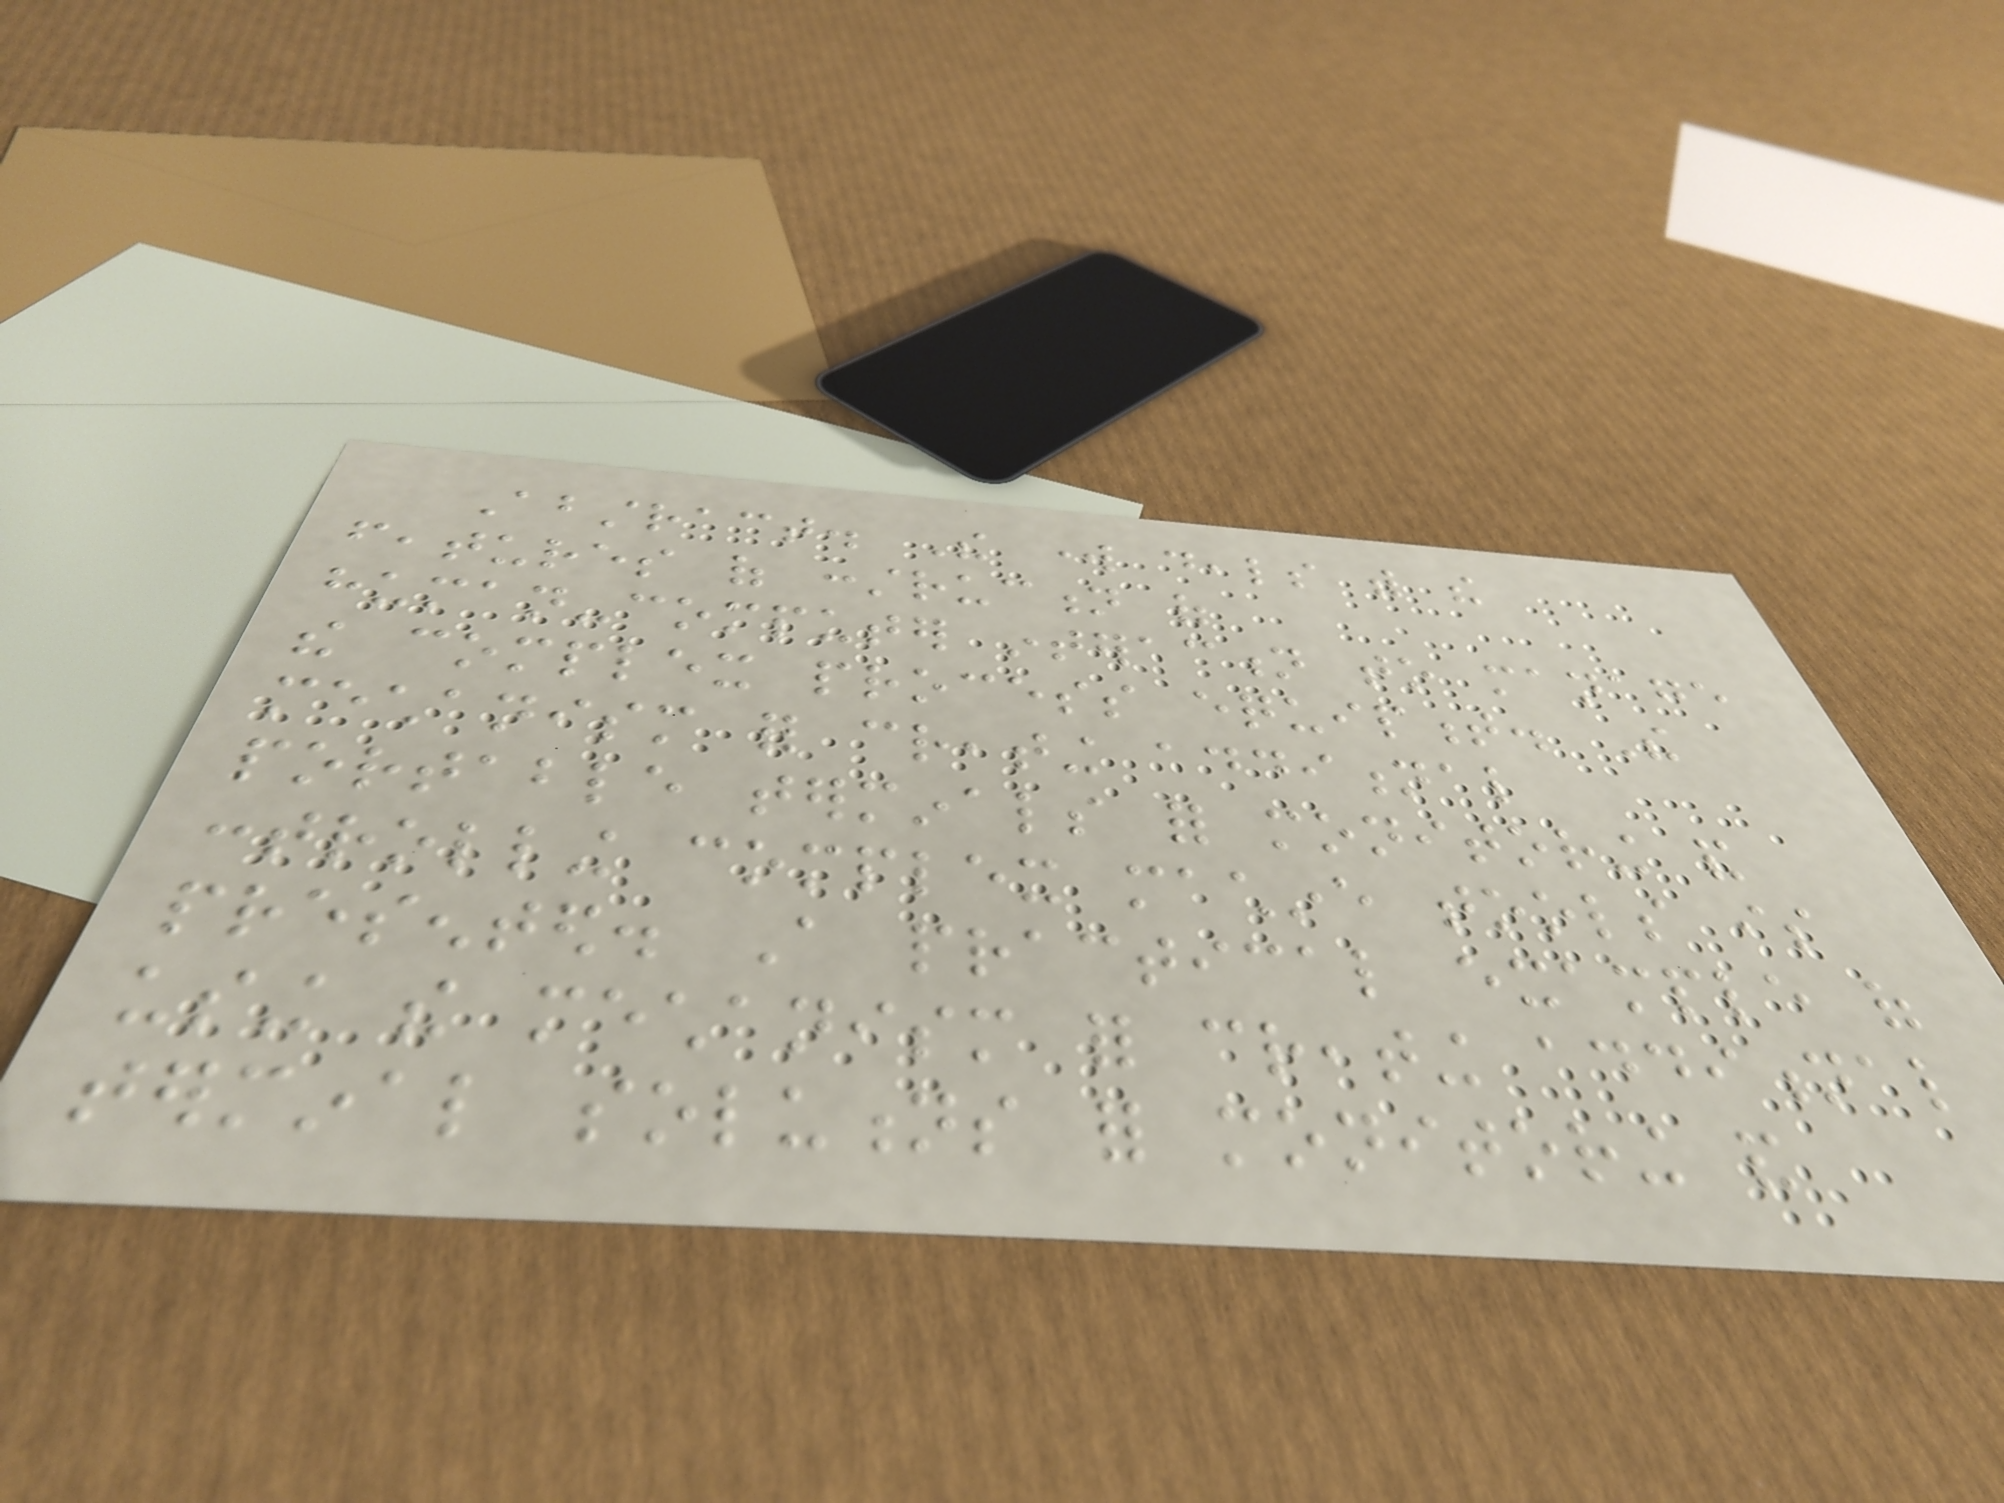Abstract. The work deals with the
features of construction of
human-computer interaction to manage
the complex process equipment. The
mechanism for creating additional
portable terminals for monitoring and
controlling complex machine tools is
presented. A practical example of
using the mechanism for creating additional
terminal solutions for monitoring and
